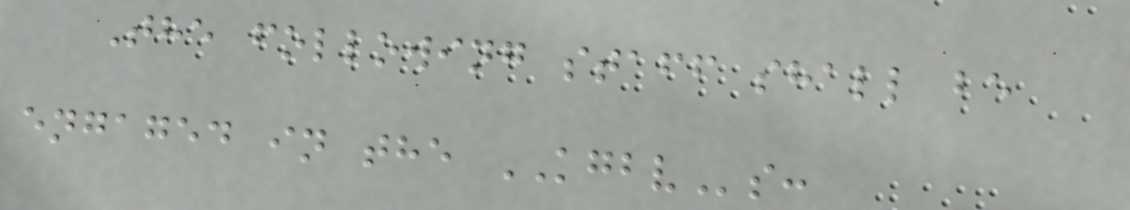The following staff shall be
engaged in the KGBVs:
